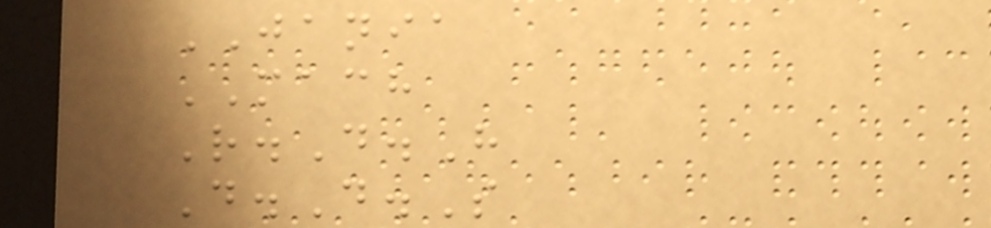JANIA
MACH
R.D.H
D.D.S
